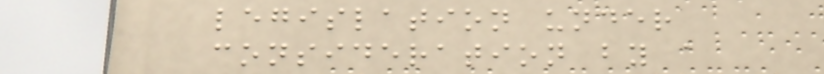legislation under
consideration by a
